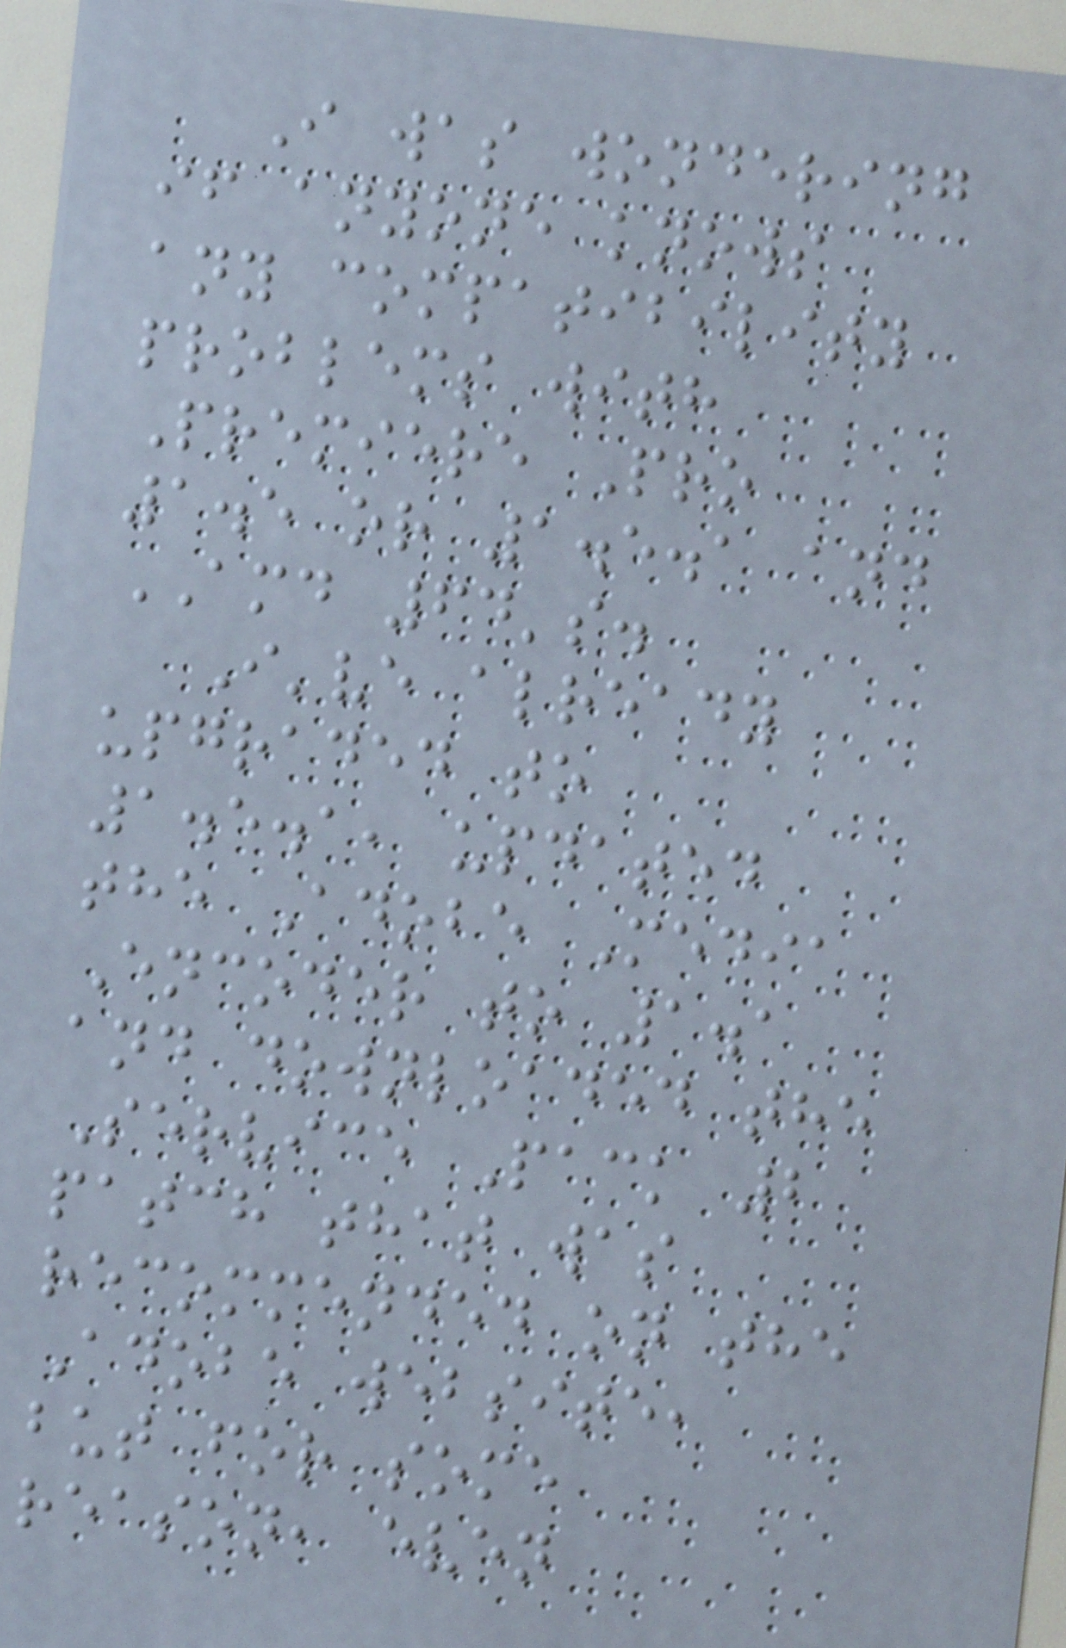I was wondering
if anyone knows
any compatibility
problems with
Premiere Pro
1.5 or 1.5.1 and
AMD 64's.
I've already
upgraded to
1.5.1, updated
the Adobe Media
Encoder to 1.1
and downloaded the
Service Pack 2
patch that was
recommended on the
Adobe website,
but for some
reason, even
